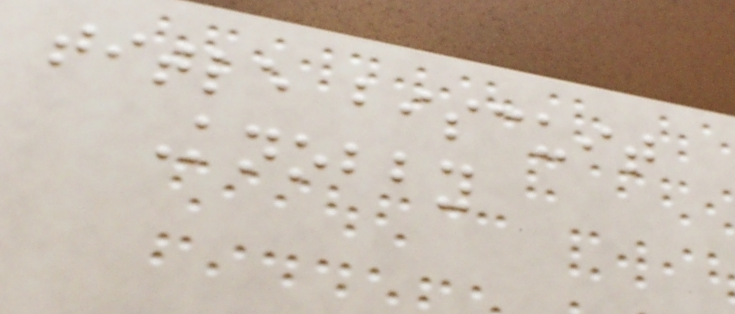title biscuit
Knobby
